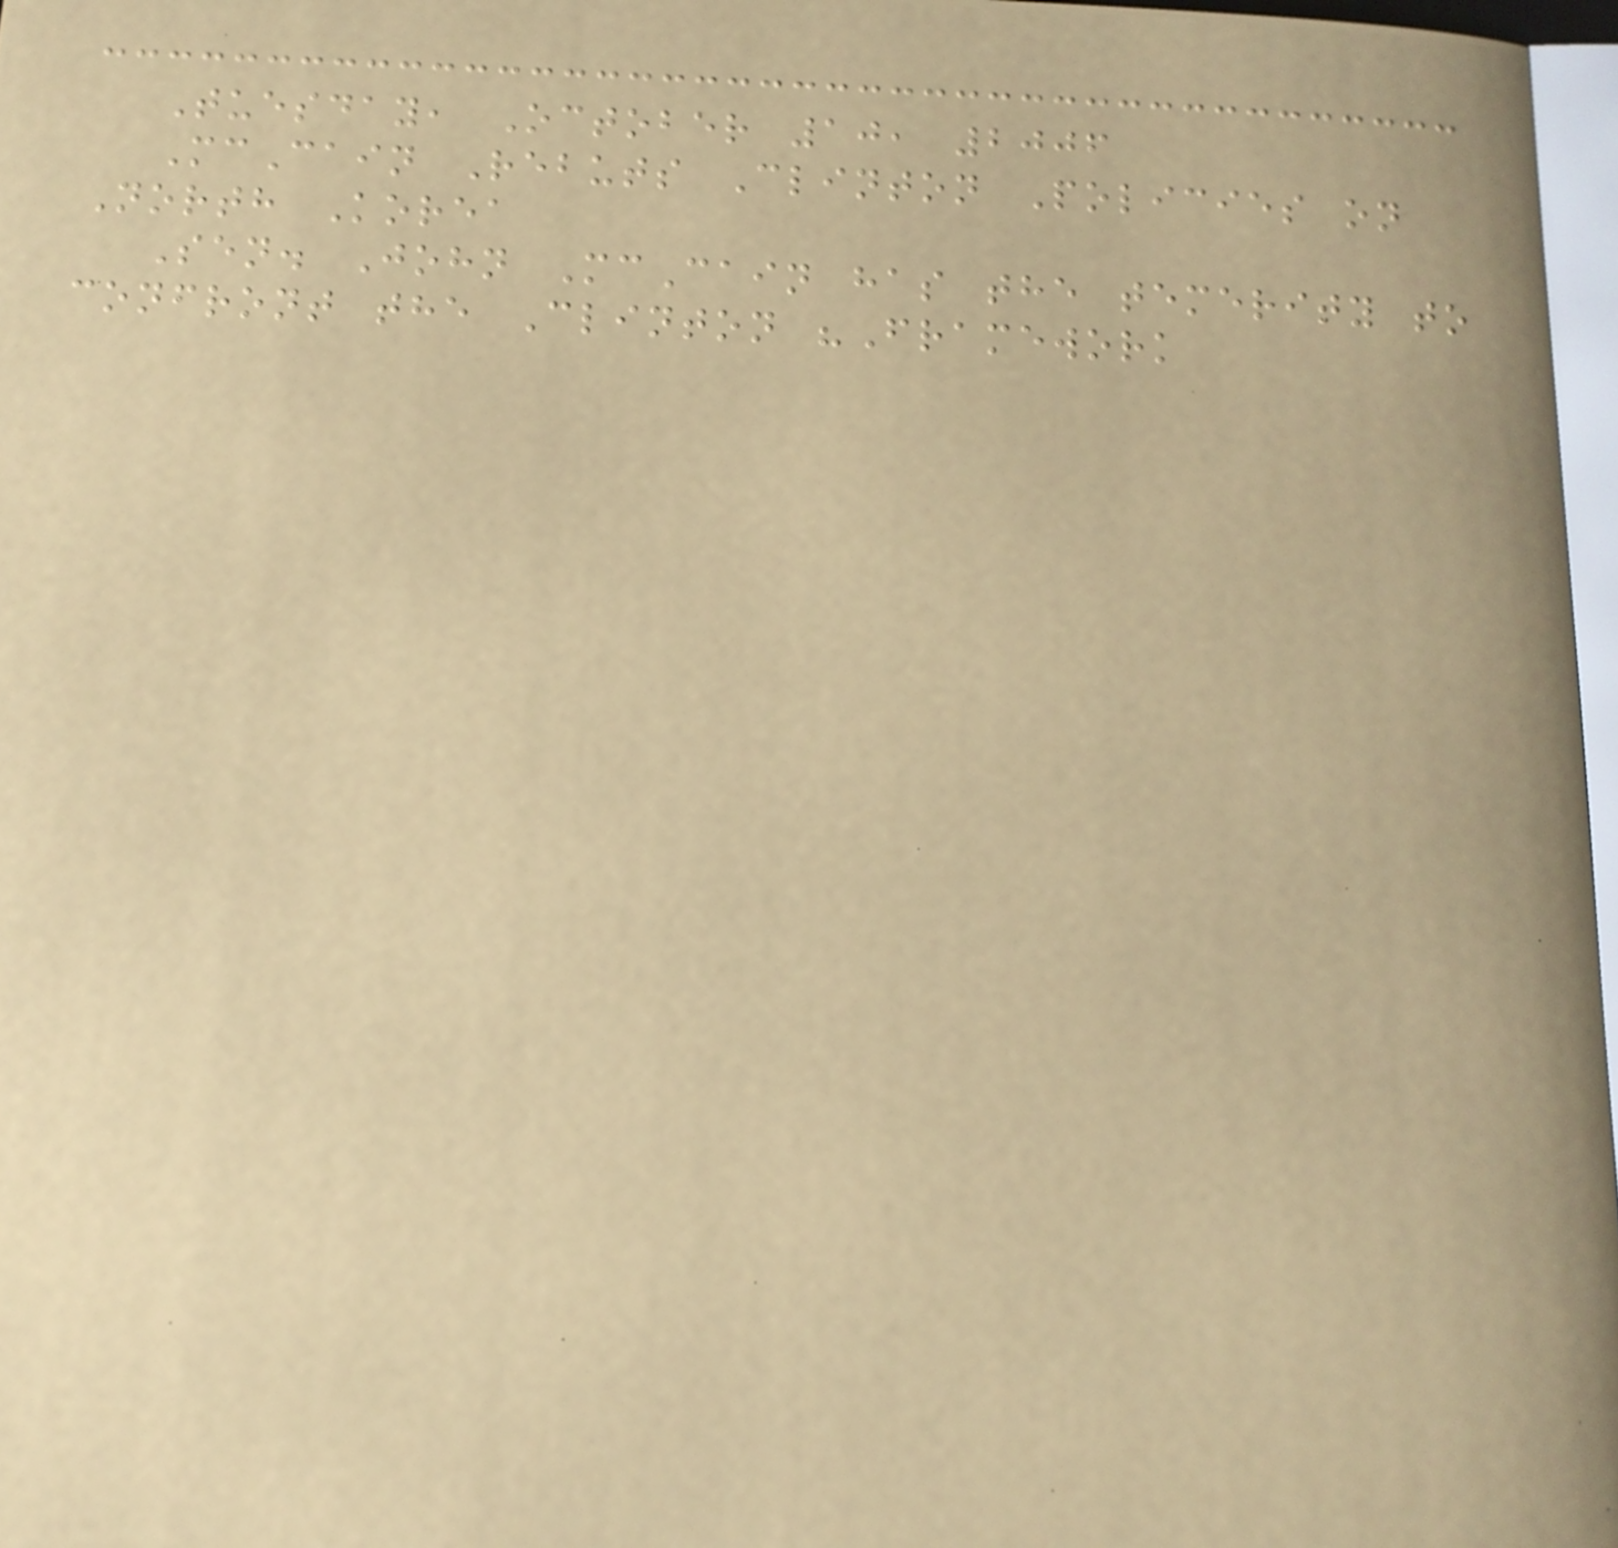Tuesday, October 10, 2006
McCain Rebuts Clinton Policies on
North Korea
Sen. John McCain has the temerity to
confront the Clinton "Framework
